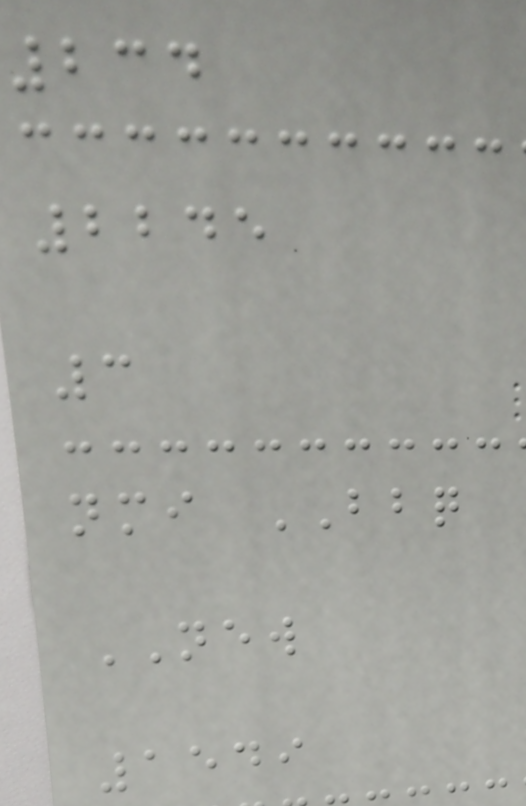234
2245
3
nmi BBQ
NEW
1549
